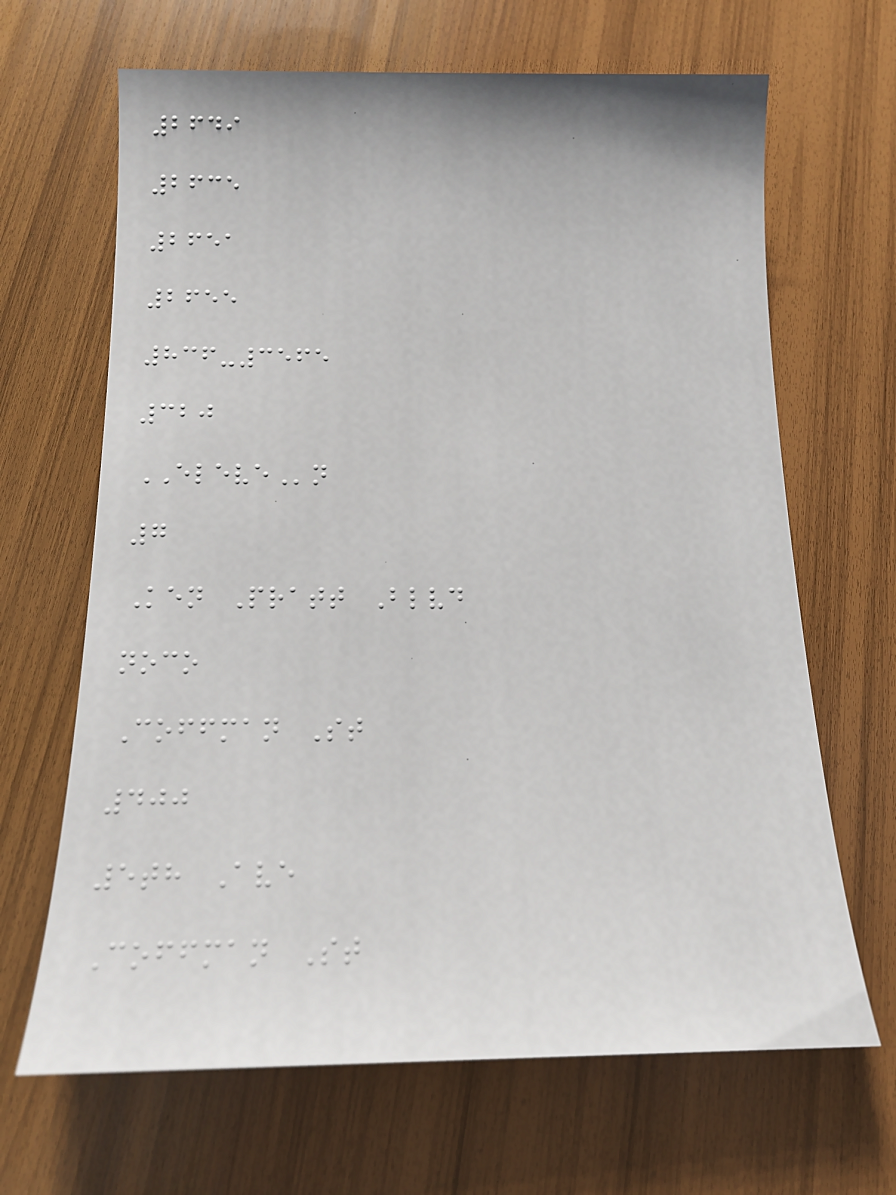2649
2635
2651
2655
836-3565
320
ELEVEn
7
Ken Pratt Blvd
noco
Coffman St
400
5th Ave
Coffman St
